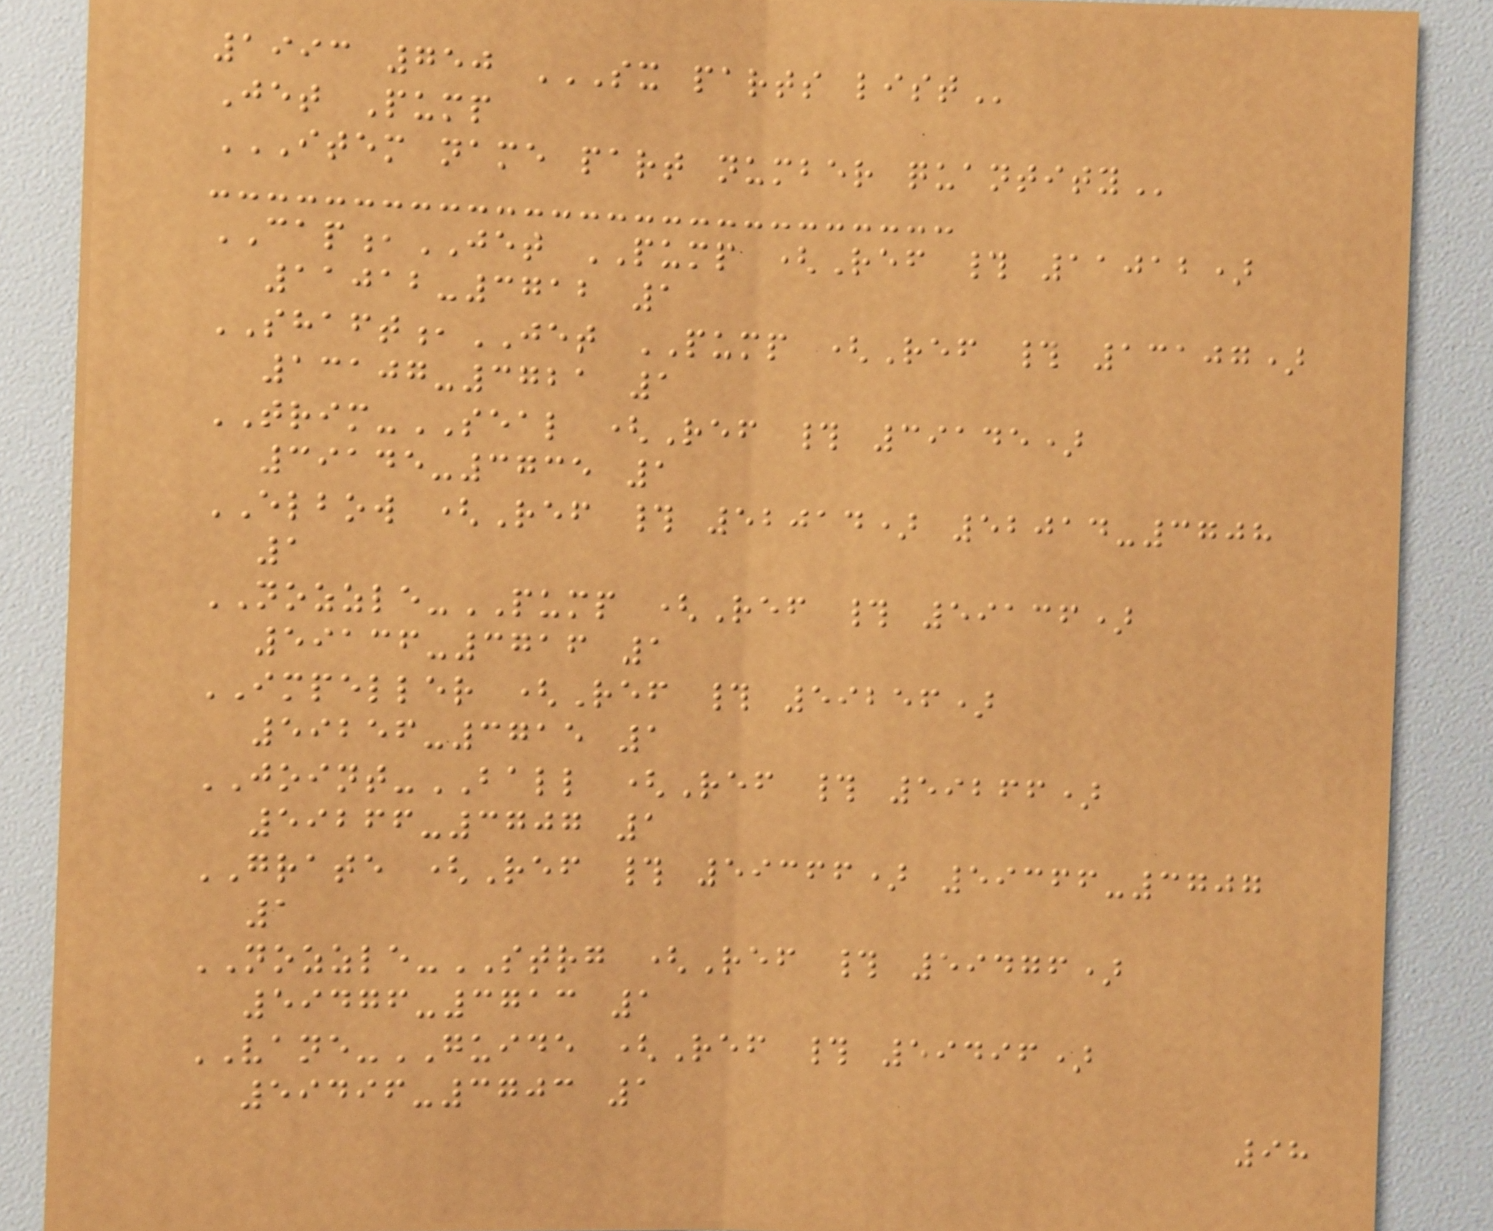1993 750 SX PARTS LIST
Jet Pump
ITEM NAME PART NUMBER QUANTITY
CAP,JET PUMP (Ref # 11012)
11012-3712 1
SHAFT,JET PUMP (Ref # 13107)
13107-3721 1
TRIM-SEAL (Ref # 39145)
39145-3735 1
ELBOW (Ref # 52014) 52014-3708
1
NOZZLE-PUMP (Ref # 59136)
59136-3716 1
IMPELLER (Ref # 59256)
59256-3715 1
JOINT-BALL (Ref # 59266)
59266-3707 1
GRATE (Ref # 59366) 59366-3707
1
NOZZLE-STRG (Ref # 59476)
59476-3713 1
VANE-GUIDE (Ref # 59496)
59496-3703 1
98
